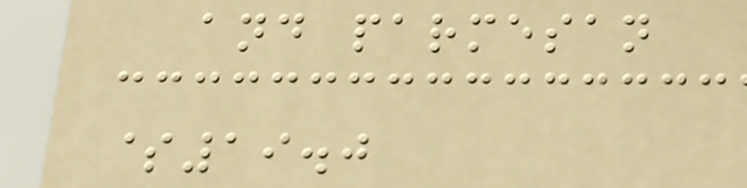and parmesan
$19.0
